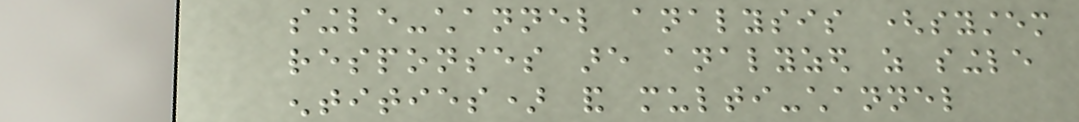single-channel analysis (system
responses are analyzed as single
entities) and multi-channel
